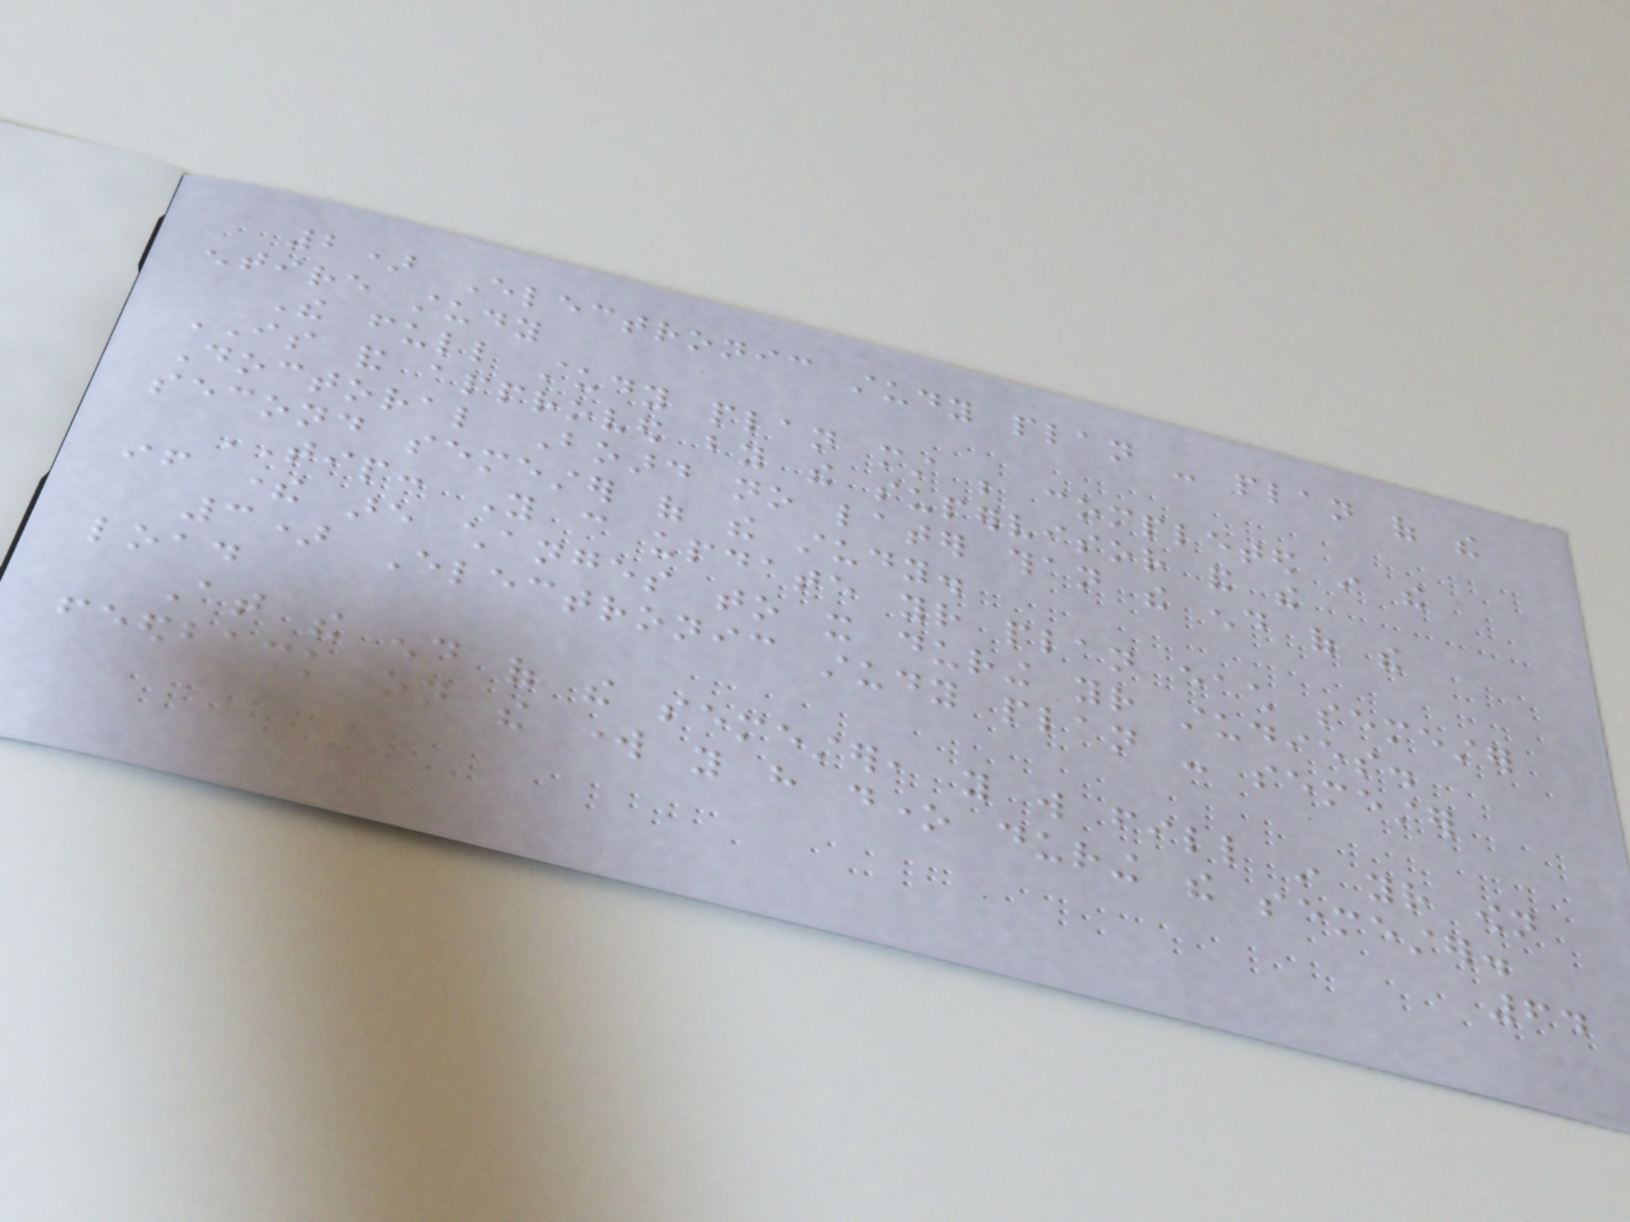2) Electronic study plan - plan of the
entire study
The full study plan must be completed in the
IS and approved by the supervisor and the
Doctoral Board no later than the end of the
second semester of the study.
TIP: You can update your plan each semester
if there are changes to it during your studies.
3) Electronic study plan - semester
load
At the end of the semester, you will fill in your own
feedback on the work you have done during the semester.
64
